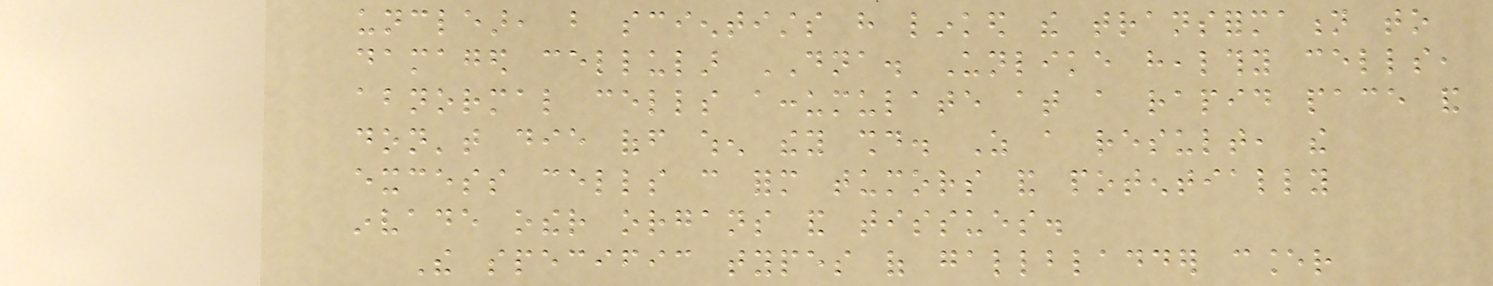unclear, but scientists have linked the transformation to
damaged cellular DNA. Unlike healthy cells,
abnormal cells accumulate at a rapid pace and
don't die off when they should. As a result, the
excess cells can form tumors and potentially
invade other organs and tissues.
The specific types of gallbladder cancer
